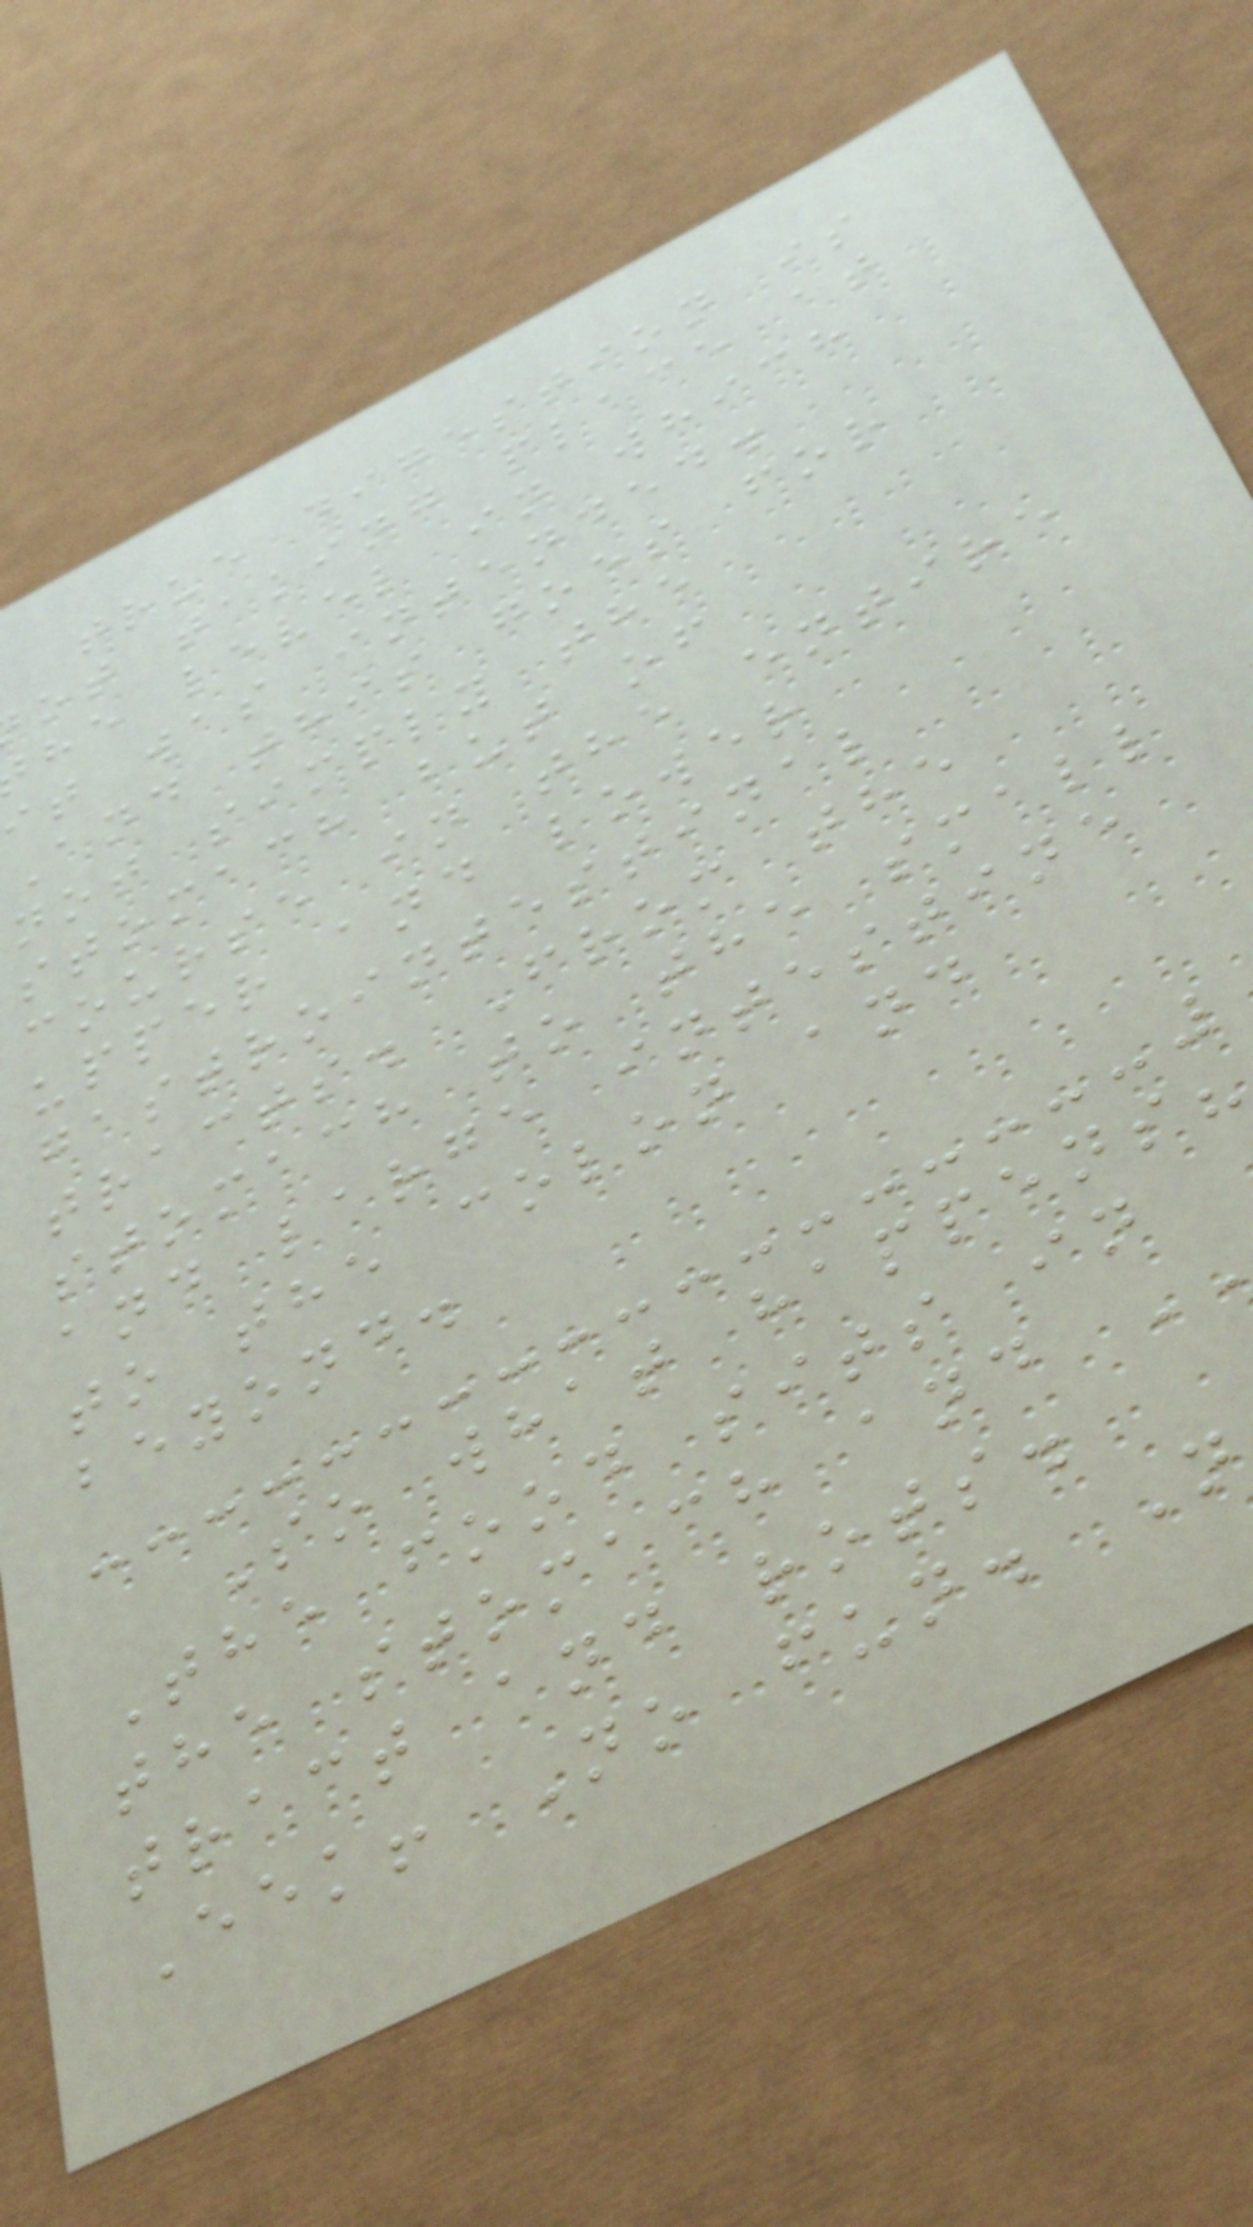true digestion is
ot taking place at
he level in which
it was intended.
And this goes for
not simply the
stomach but of
course in the entire
upper and lower
gastrointestinal
tracts. From the
stomach to the small
and large intestine
to the colon and
beyond.
So what happens?
The food sits in
the stomach and
tract and rots.
Eek! No fun. N
